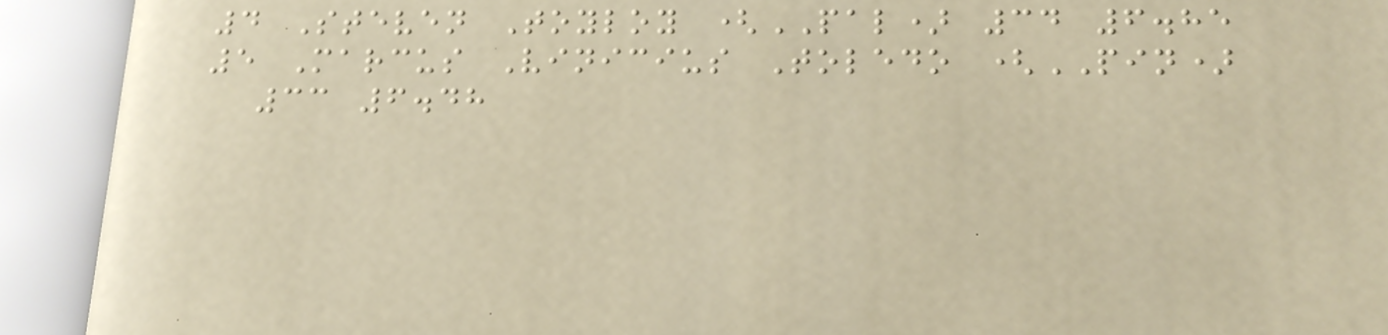4 Steven Toyloy (PAL) 34 6.85
5 Marcus Vinicius Toledo (PIN)
33 6.48
